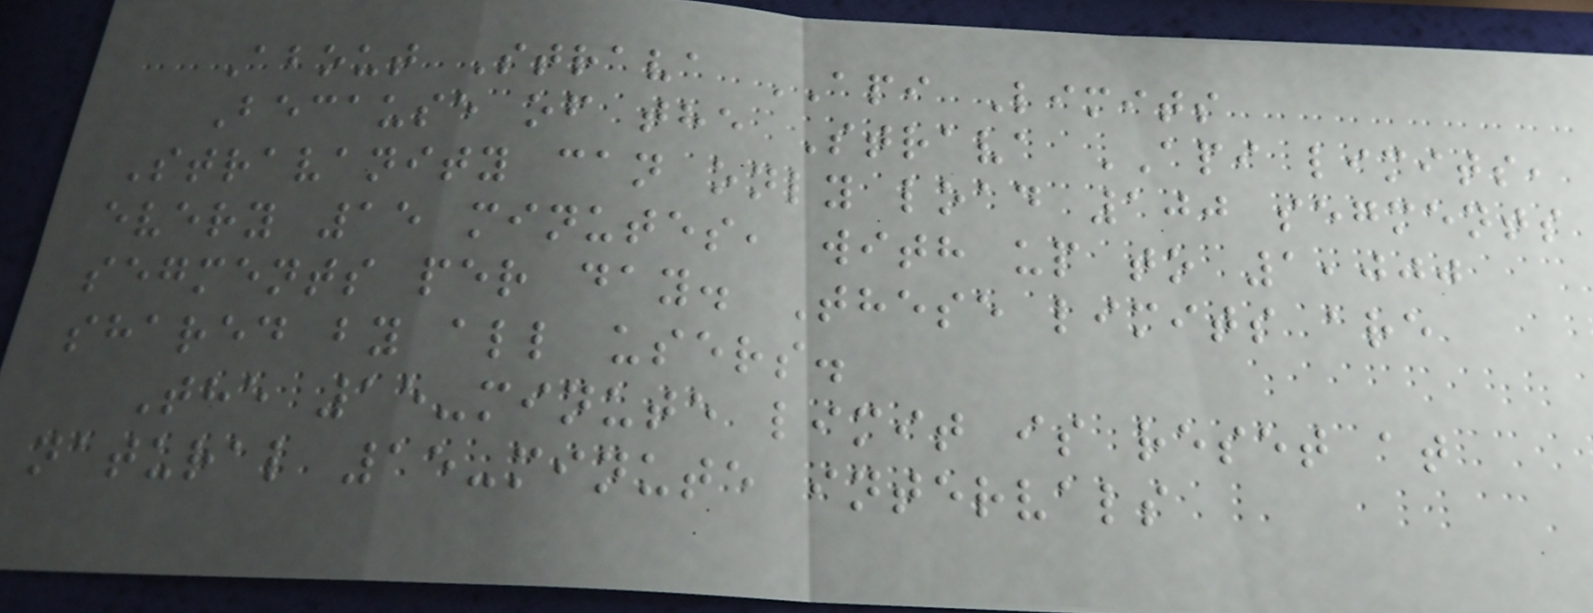About Strava API Limits
Because of the Strava API limits,
Stravanity can only load 100 segments
every 15 minutes, with up to 1,000
segments per day. These limits are
shared by all users.
The 15-minute limit is reset at
natural 15-minute intervals
